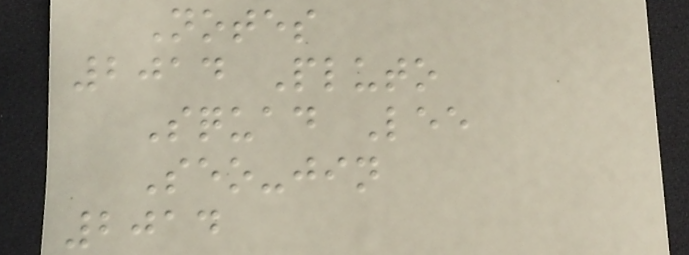Notes
2014 Pluto
Squad Lee
Seo-jin
2014
